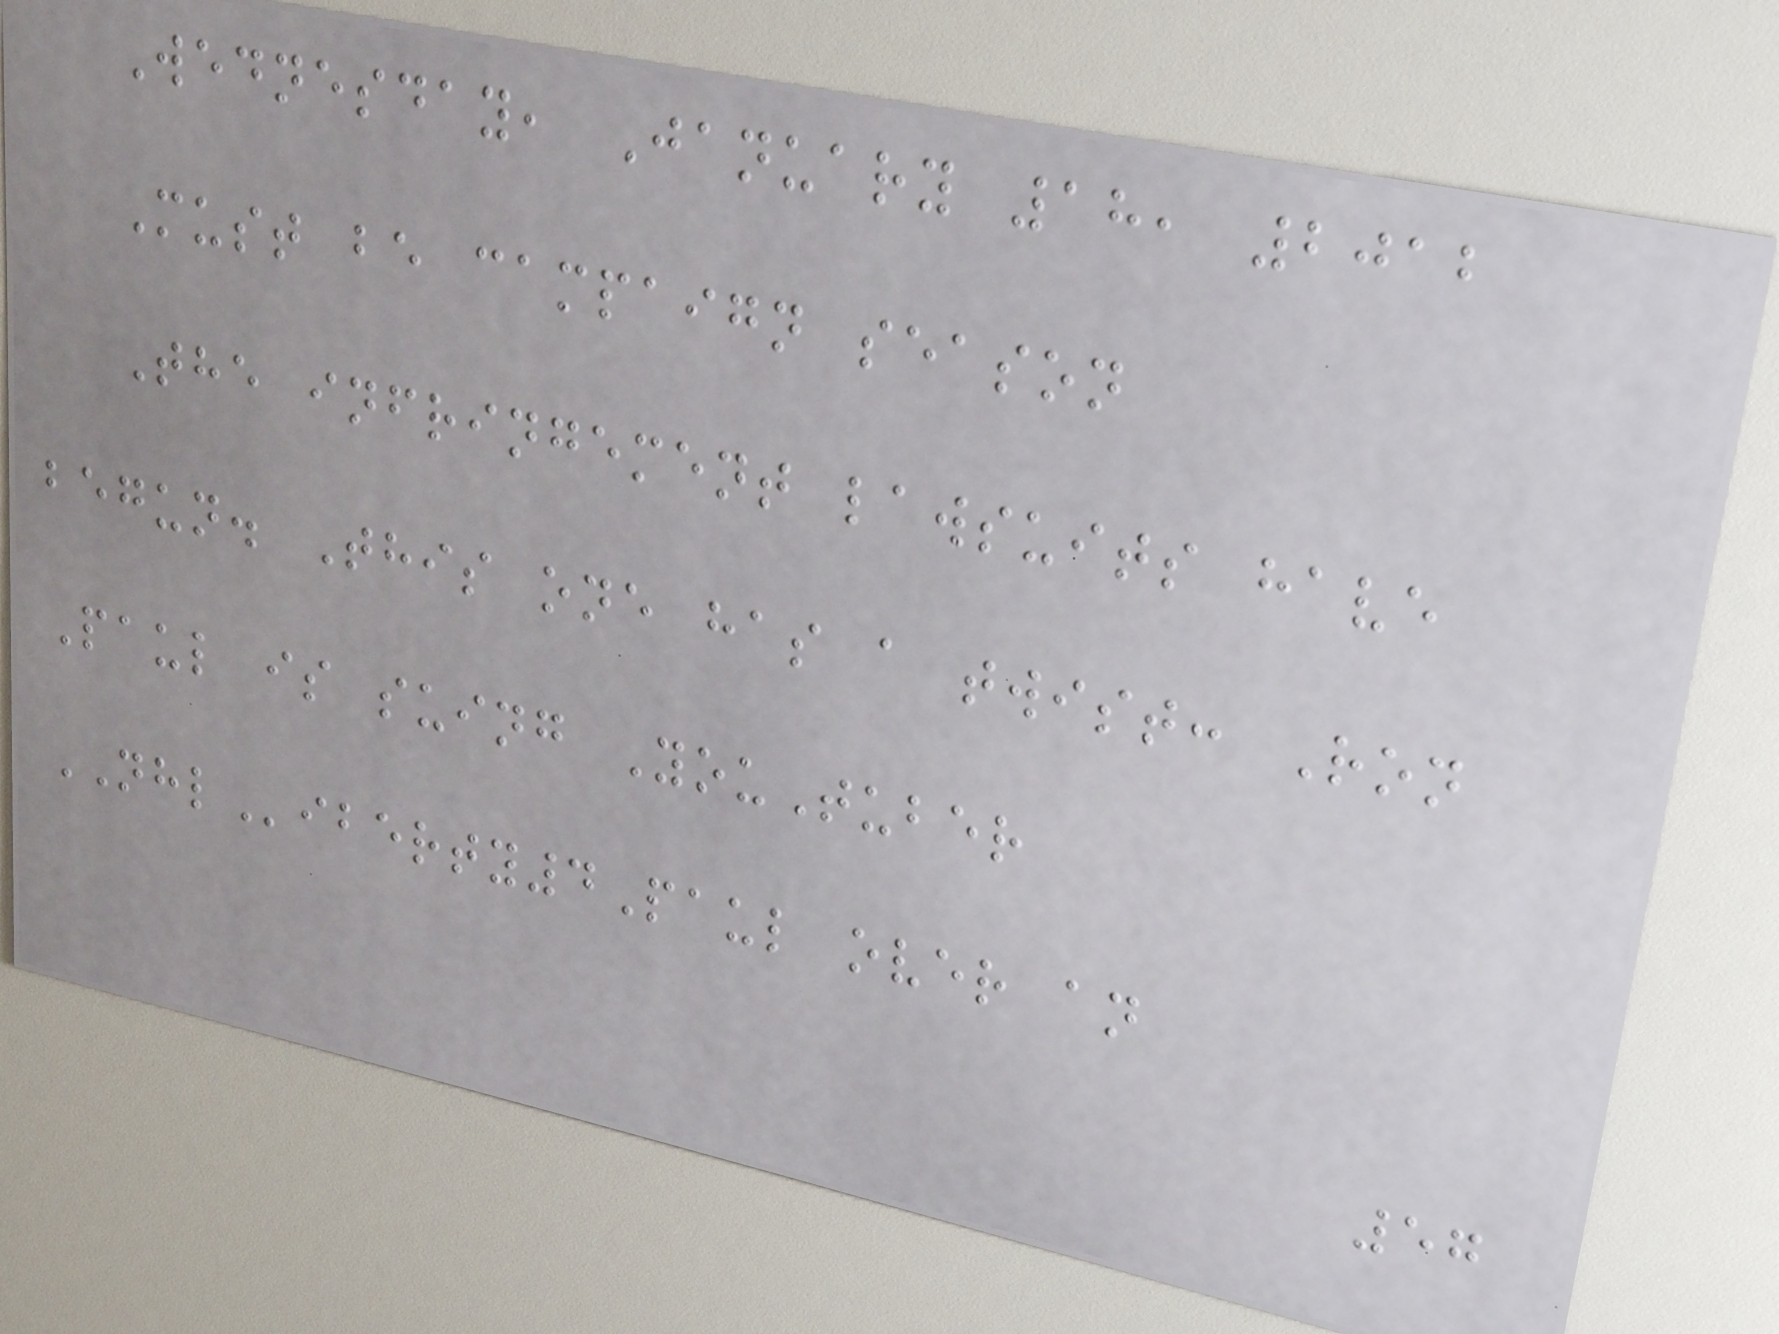Wednesday, January 18, 2012
Must be campaign season
The infringement lawsuits have
begun. This one has a twist: Ron
Paul is suing YouTuber
NHLiberty4Paul over an
57
